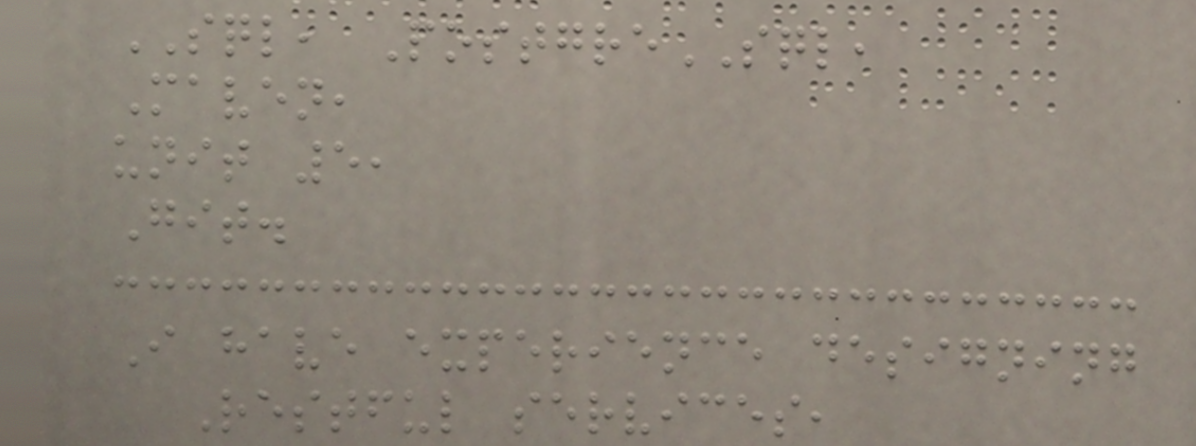SQL, PostgreSQL,
Maven,
unit 5,
Git.
I have experience designing
Restful services,
